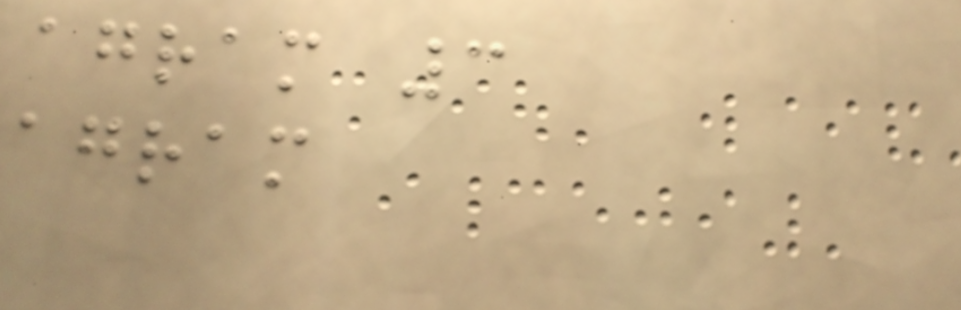agram 3
agram
